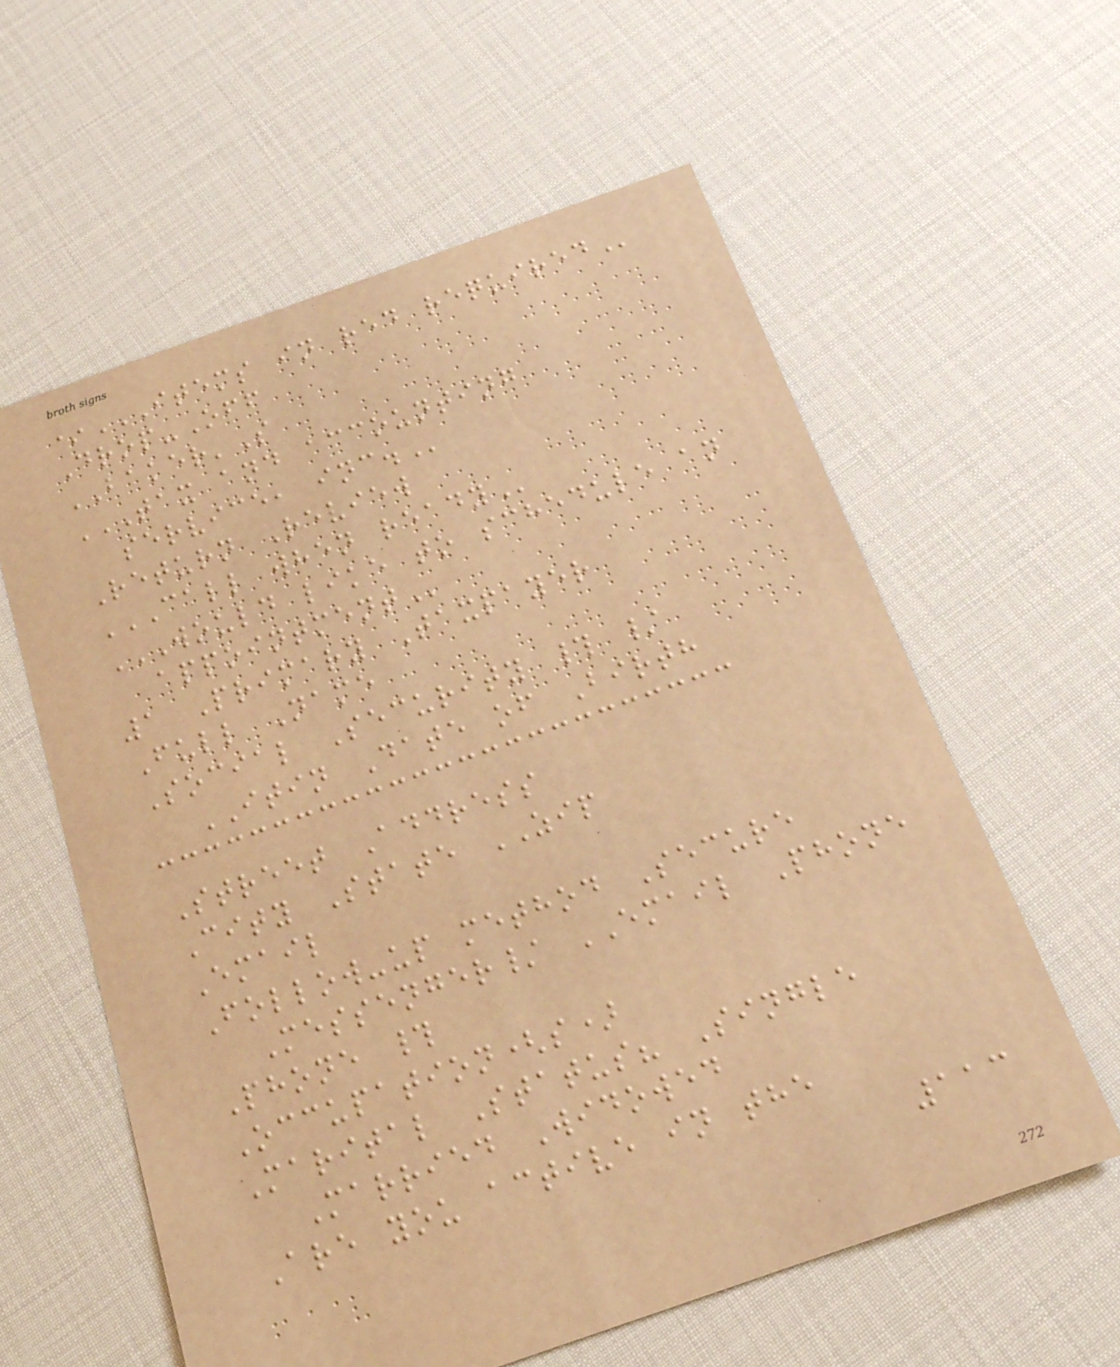*ITEMS IN RED REQUIRED
Drop-Off
BAKER'S
TAX AND ACCOUNTING
SERVICE, INC.
Return Review
CALL WHEN READY
WOULD LIKE TO SCHEDULE AN
APPOINTMENT
1 Primary Taxpayer
Full Name
Social Security # /
ITIN Date of Birth
Street Address
City State ZIP
Email
Follow-up method Secure
Messenger/ EMAIL Phone
Phone #
Occupation(s)
Marital Status? Single
Married Widowed
Are you active in the
113
